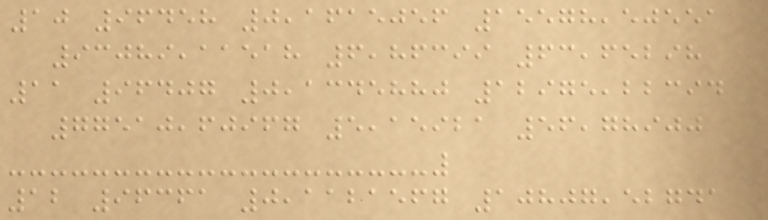10 96458 0,1615056 15578,50551
93089,11518 6,86399 63,65298
11 96407 0,1345880 12975,22394
77510,60967 5,15921 56,78900
12 96361 0,1121567 10807,52741
